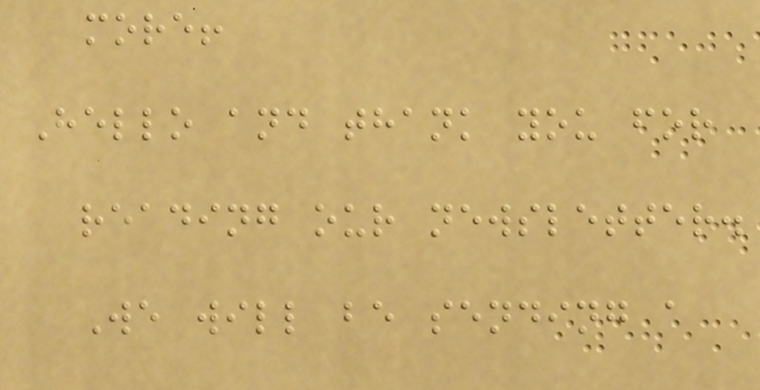more!
Hello and thank you for
reading our newsletter.
We will be sending a
